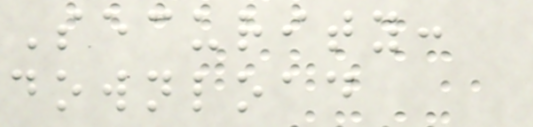Security:
download
